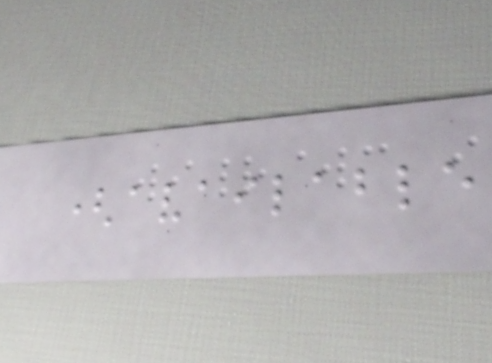(available
